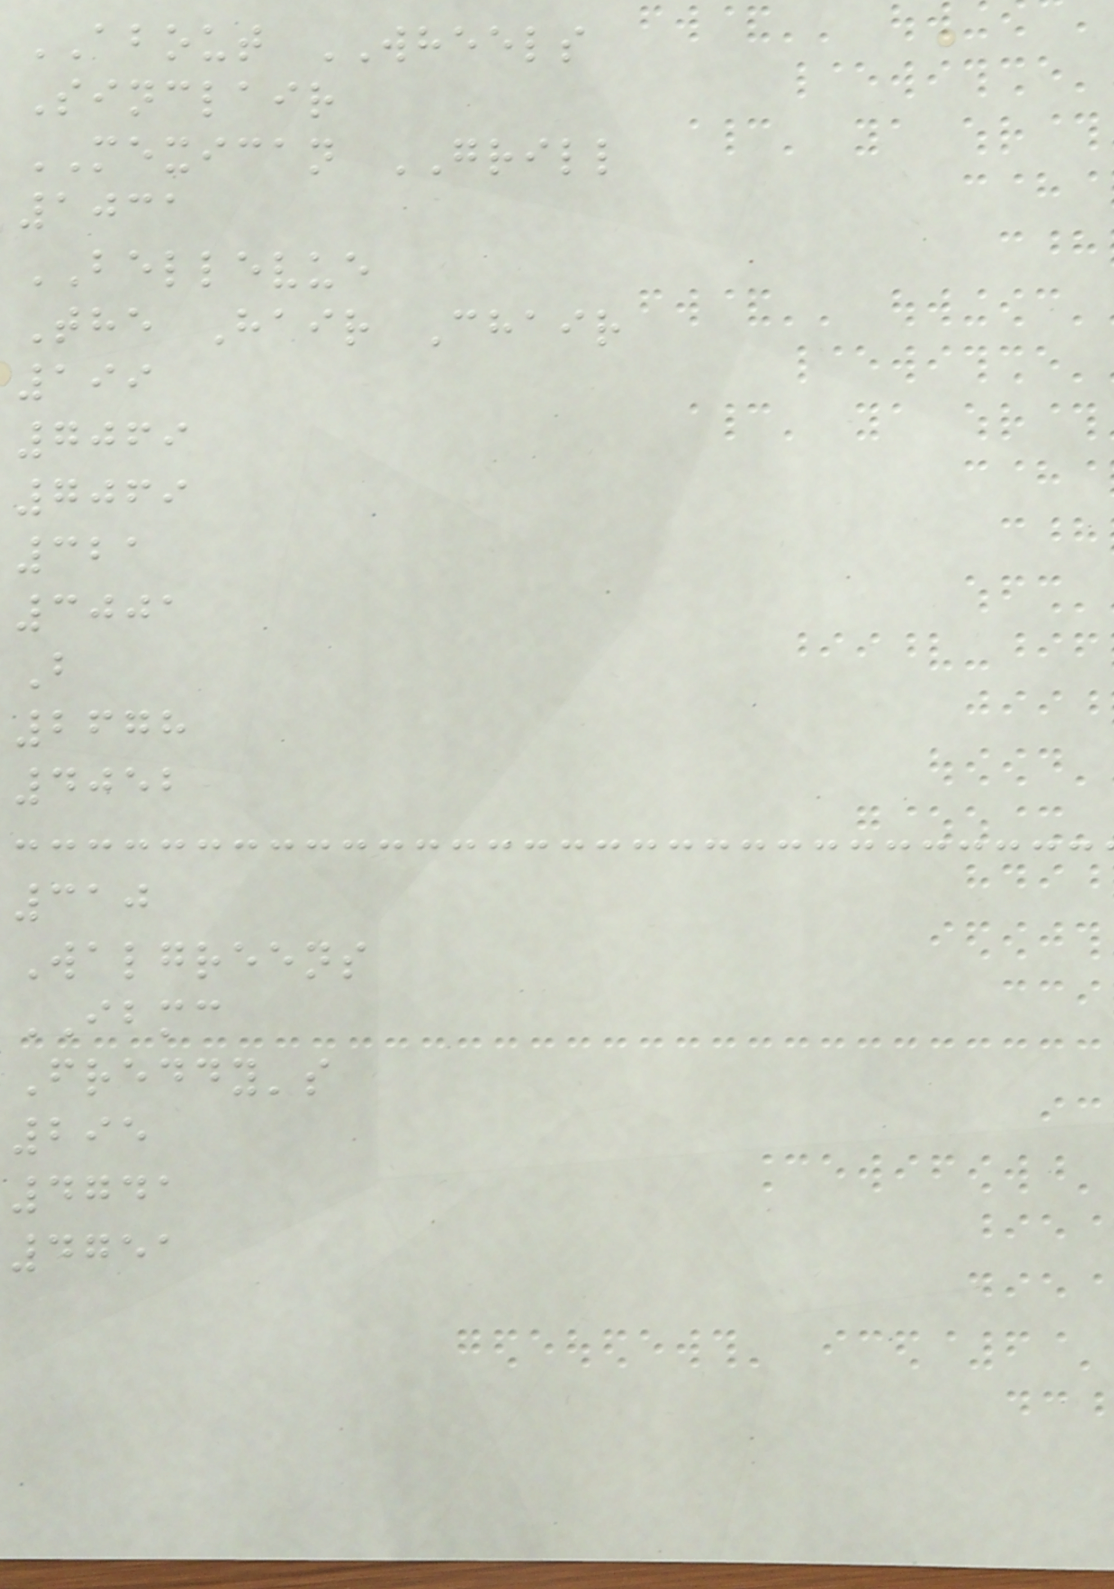ABOUT WHEELS
Sinclair
MEXICAN GRILL
1031
BELLEVUE
The Hair Chair
199
7069
7069
321
3001
B
2678
4052
310
Walgreens
IBMC
Freddy's
295
4741
4751
